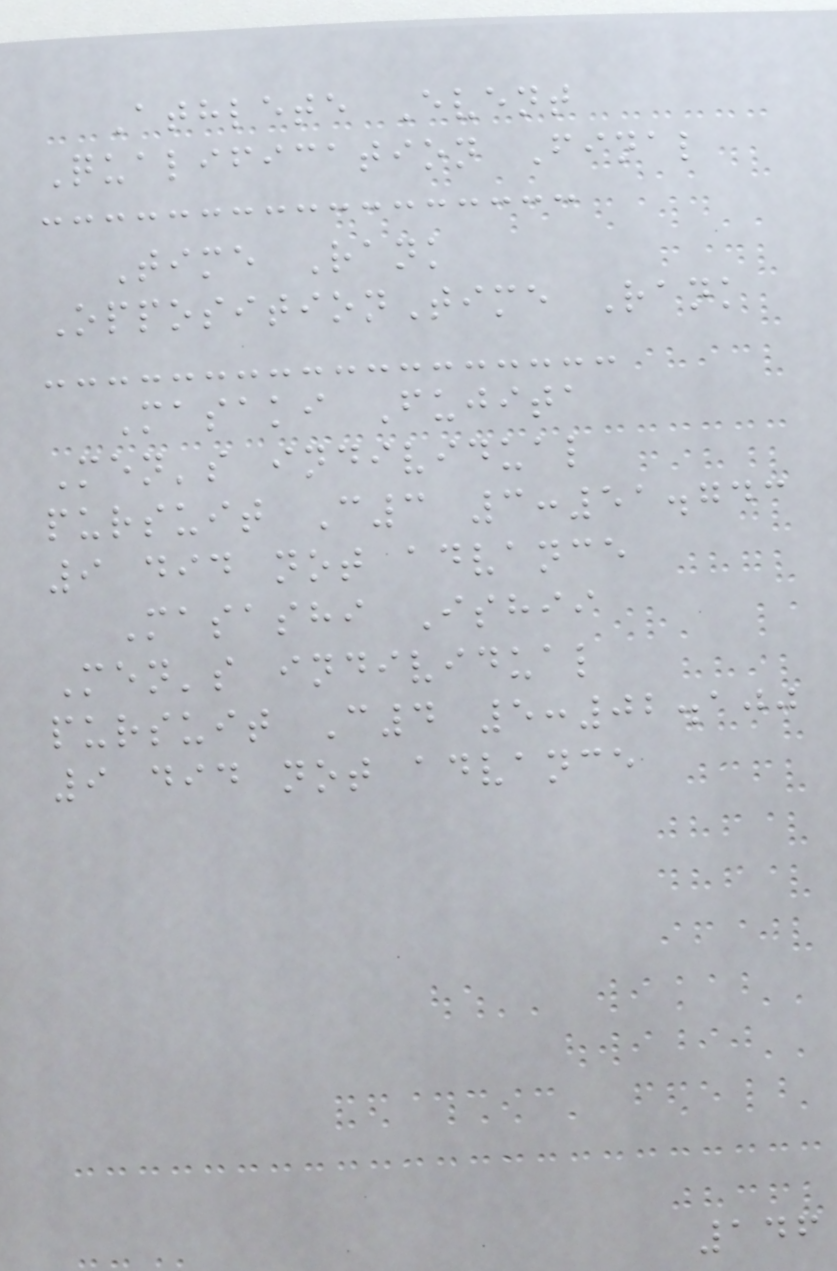Athlete Event
Qualification Final
Time Rank
OppositionTime Rank
Masaki Fujita
Men's individual
pursuit C3 3:51.743
9 did not advance
Masashi Ishii
Men's individual
pursuit C4 5:02.100
9 did not advance
146
